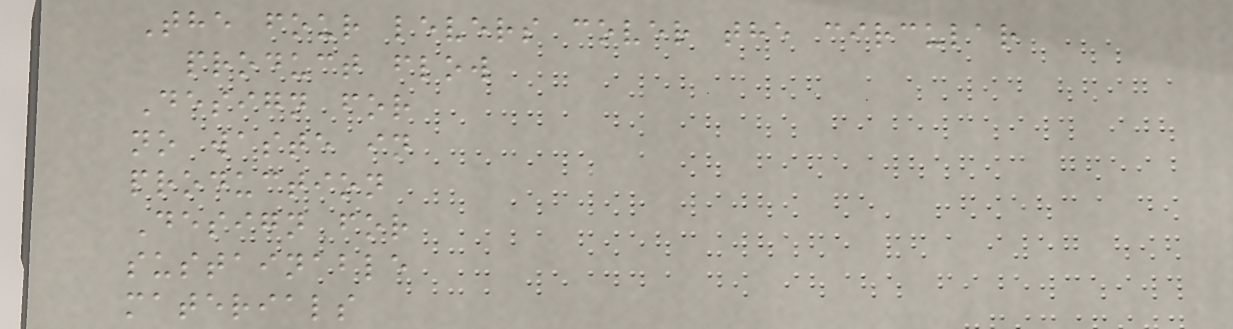The four levers cover the circular
product flow
Design for
no waste in
production
Design for
sustainable
materials
